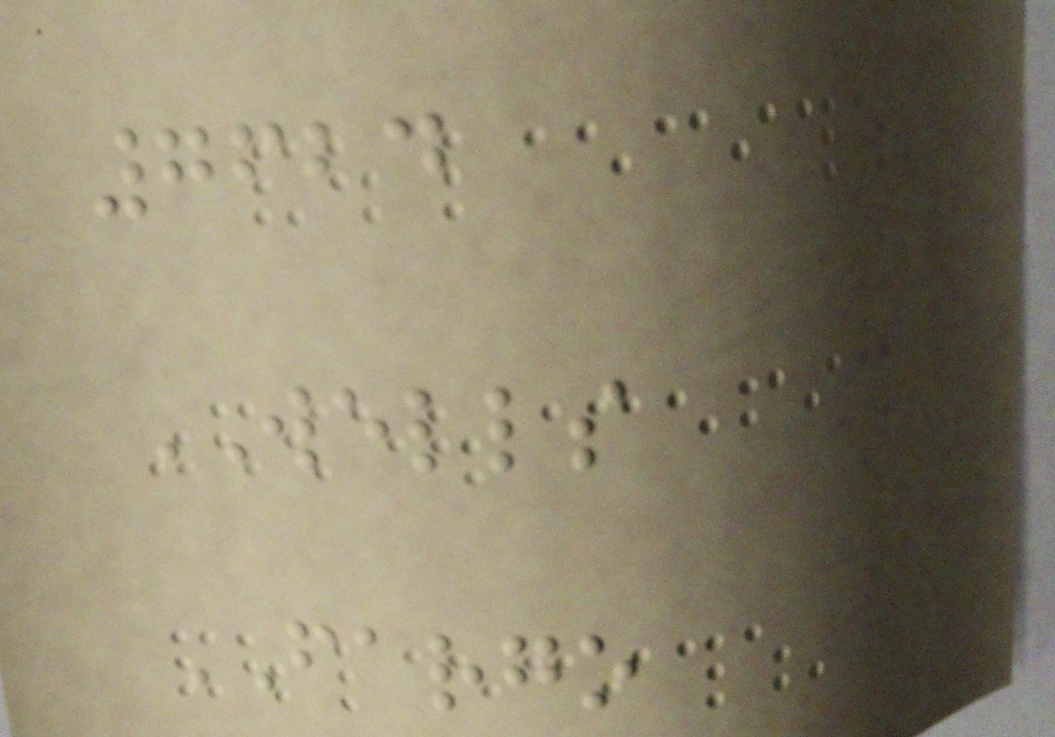7624
WELLS
FARGO
